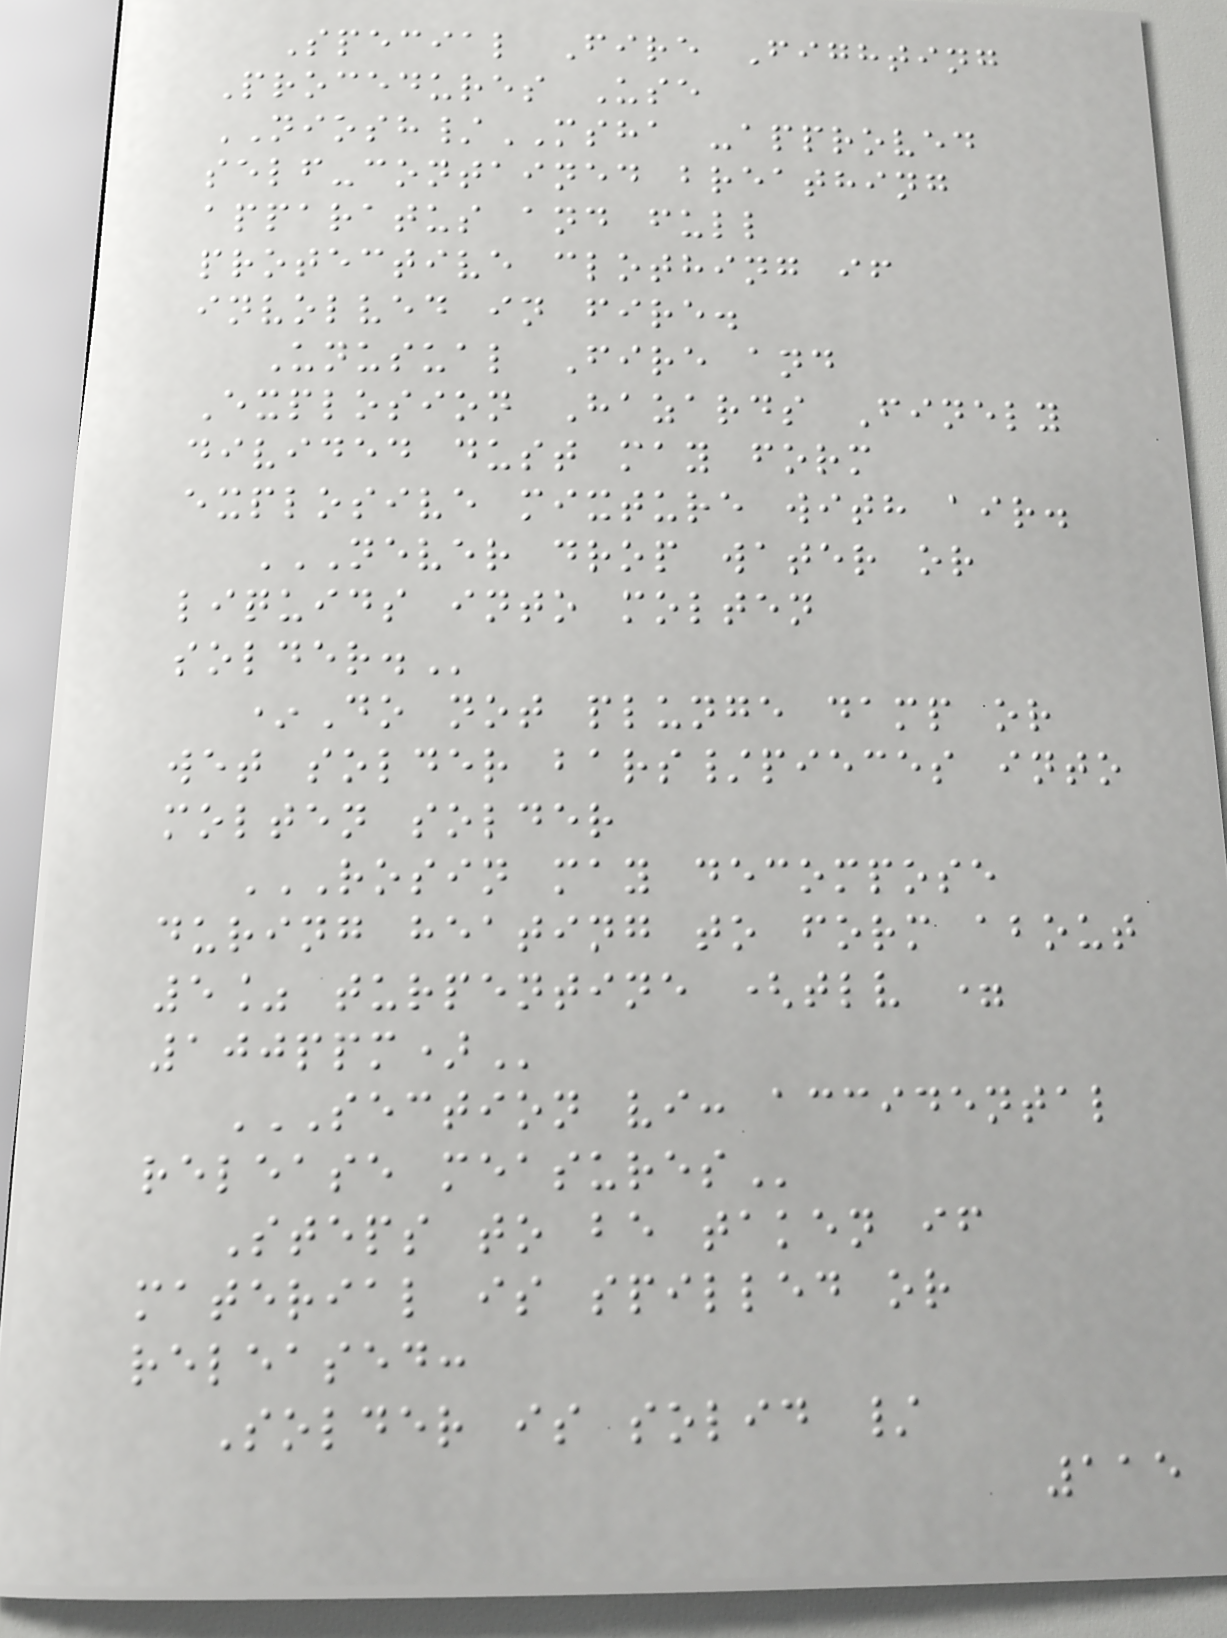Special Fire Fighting
Procedures Use
NIOSH/MSHA -approved
self-contained breathing
apparatus and full
protective clothing if
involved in fire.
Unusual Fire and
Explosion Hazards Finely
divided dust may form
explosive mixture with air.
NEVER DROP WATER OR
LIQUIDS INTO MOLTEN
SOLDER.
*Do not plunge damp or
wet solder bars/pieces into
molten solder
ROSIN MAY DECOMPOSE
DURING HEATING TO FORM ABOUT
5% TURPENTINE (TLV =
100PPM)
SECTION VI: ACCIDENTAL
RELEASE MEASURES
Steps to be taken if
material is spilled or
released:
Solder is solid /
115
